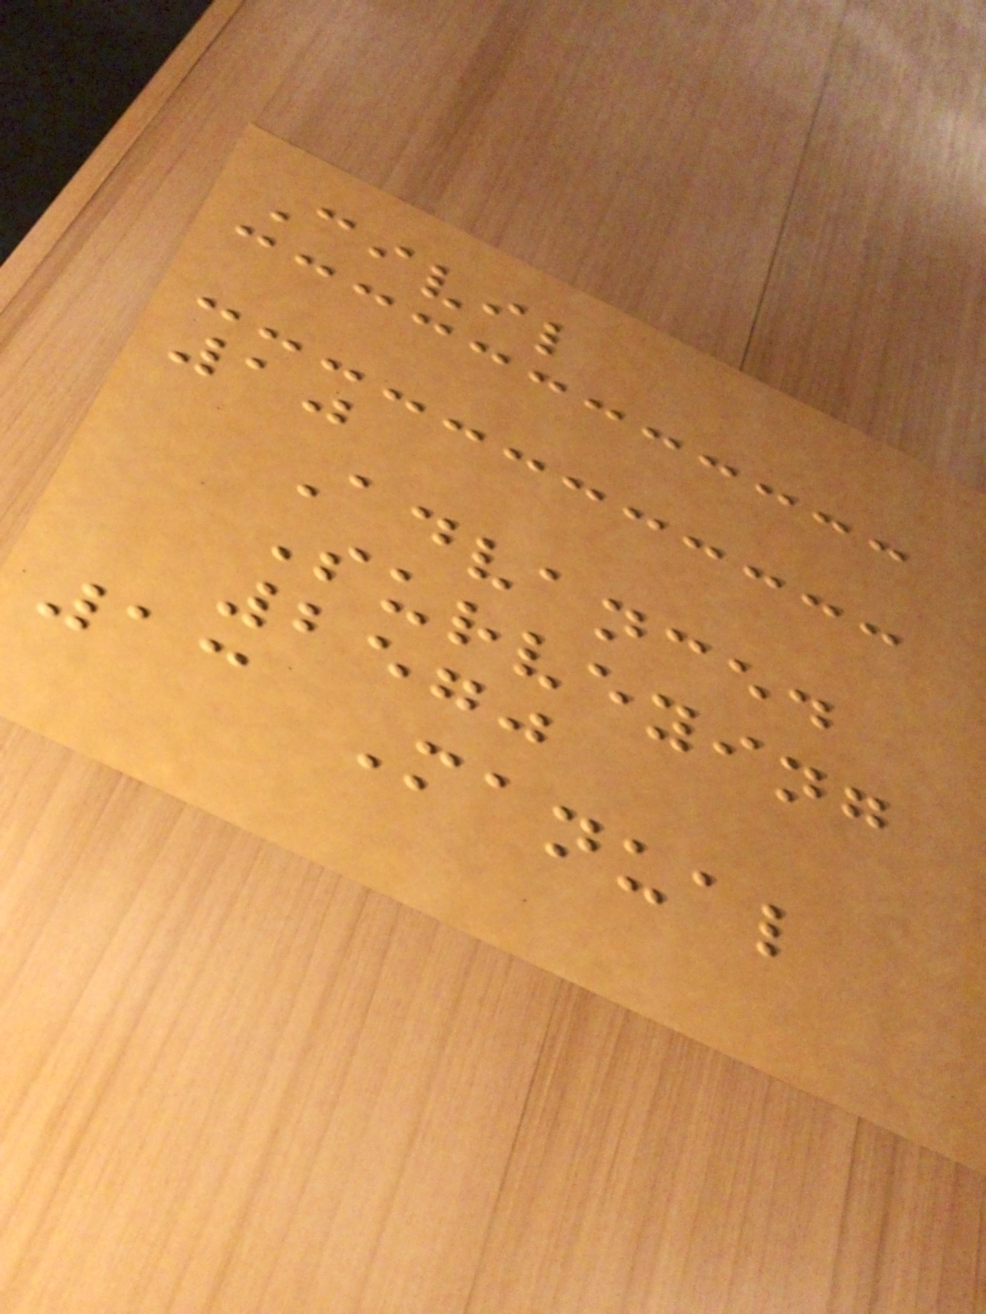Civil
10
Advanced
Surveying
2570
13 Manual
